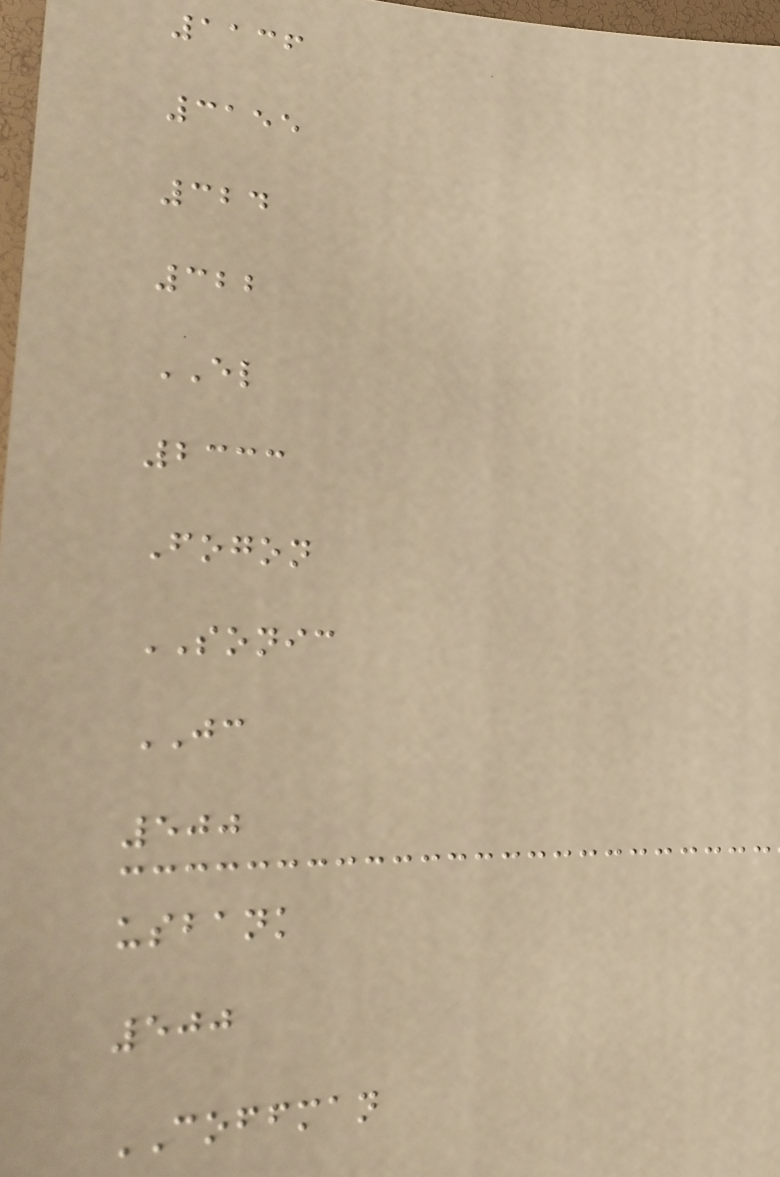1136
3155
324
322
EL
2333
Fogon
SONIC
JC
500
usbank
500
COFFMAN
